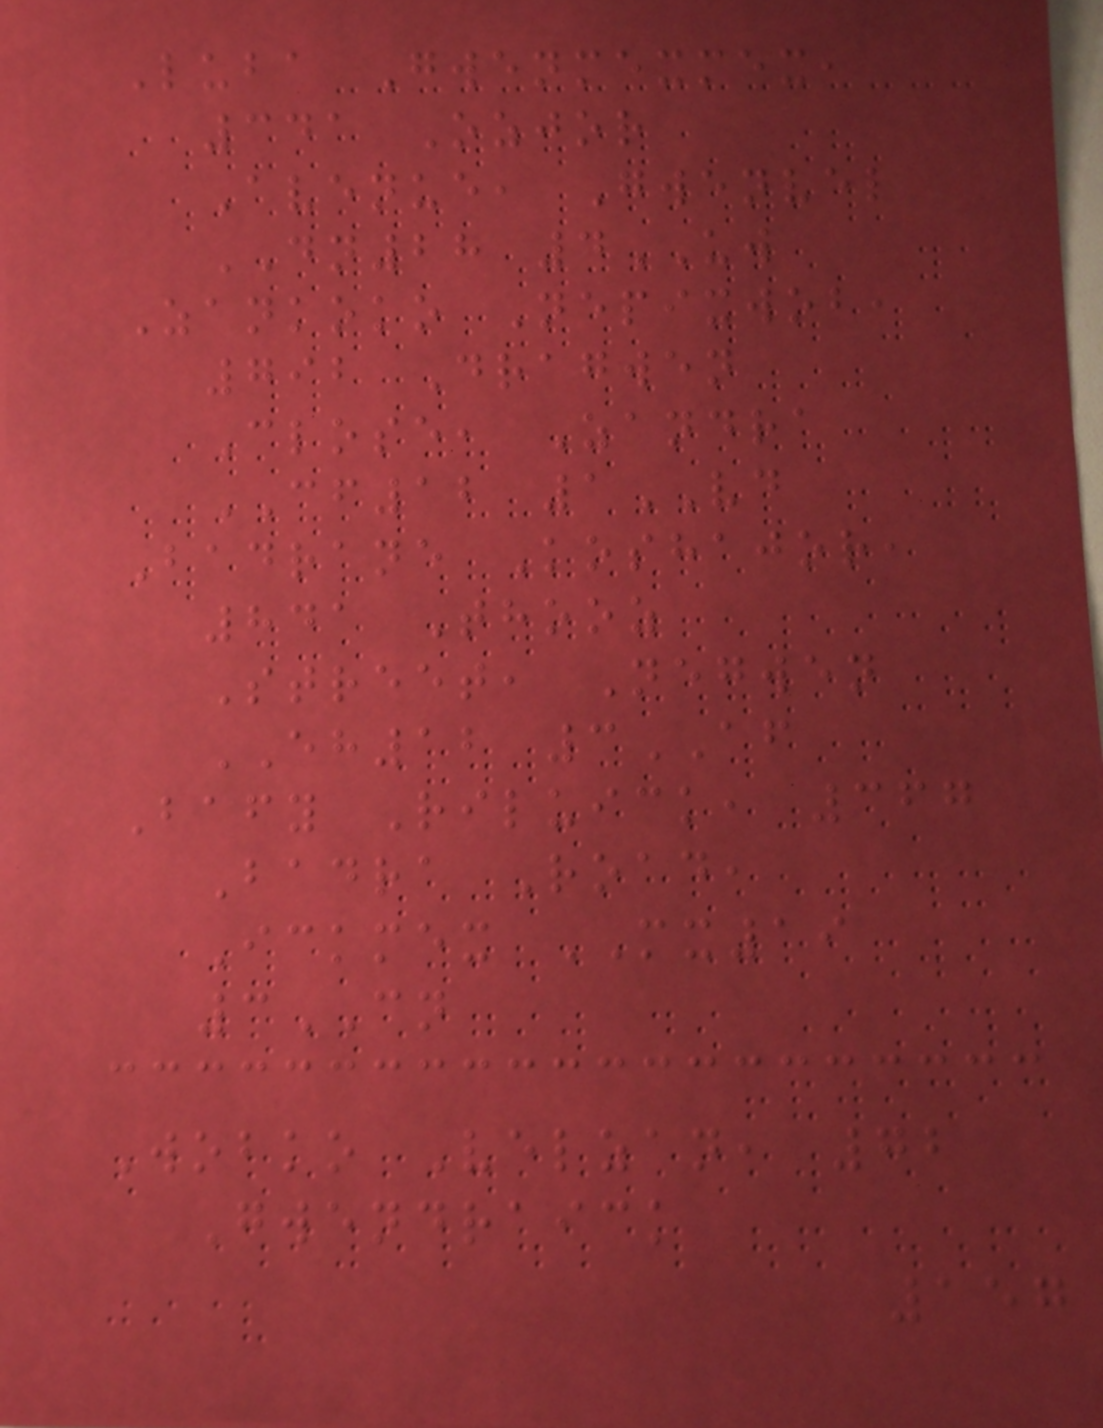Luba Gwenmexmex,
341 Ozjor
Avenue, Gwenvel
DN28 4UW
Zankoko Nepixwob,
792 Dragwen
Close, Zandra
CF12 1VD
Badrane Koshajor,
841 Thooz
Street, Negwen
EH12 3AF
Bafy Riluick, 367
Badra Road,
Ickmex MX19
3CN
Wobko Velzan, 72
Gwendraick
157
